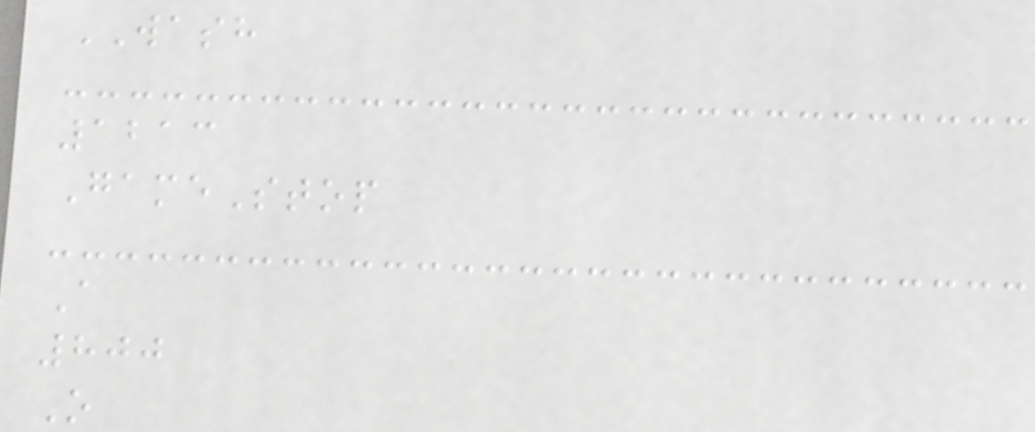WASH
1213
GameStop
A
800
O
